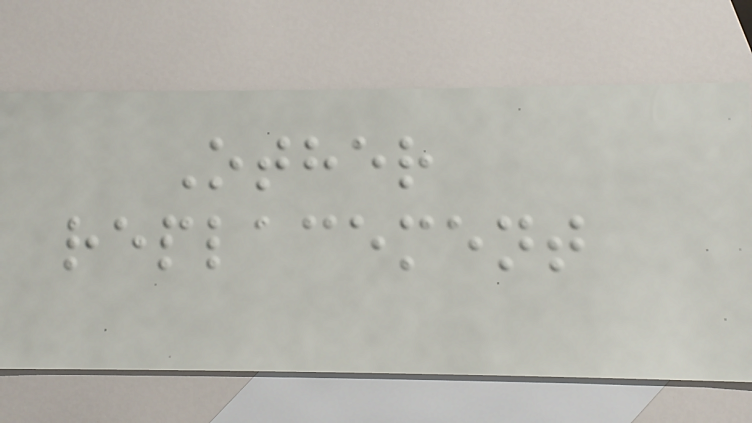Other
replacement
